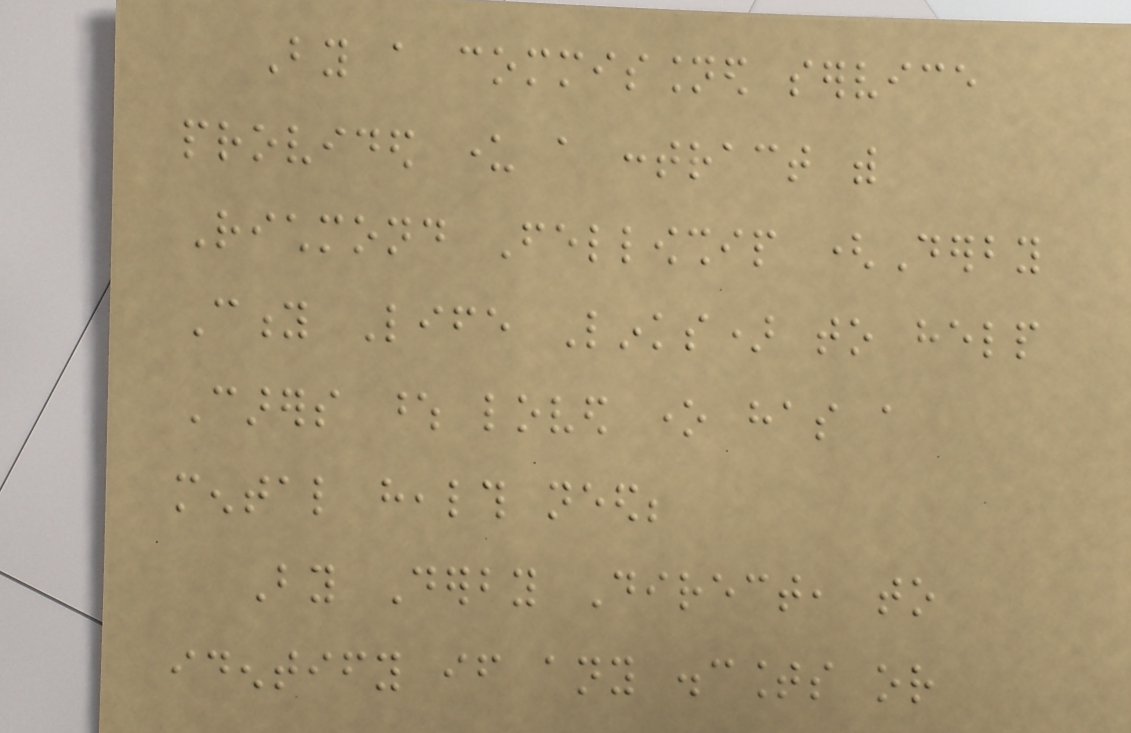By a commissioned service
provided under a contract with
Richmond Fellowship (Derby
City Life Links) to help
Carers whose loved one has a
mental health need;
By Derby Direct, to
identify if any discounts or
